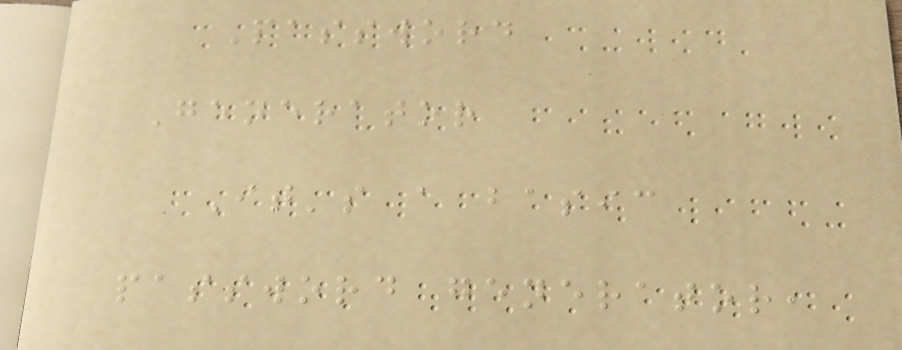Password
Generator
It's a basic
password generator,
